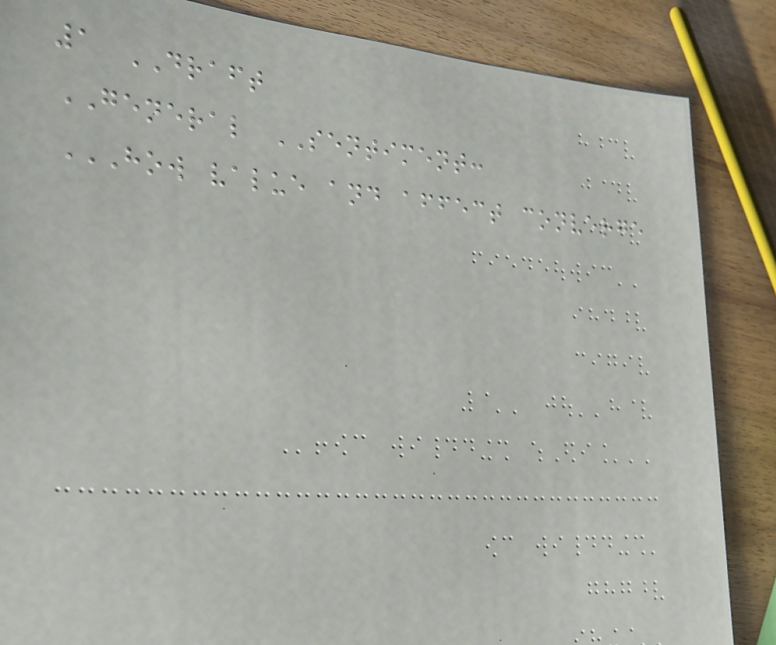1 DRAFT
GENERAL SENTIMENT:
HOW VALUE AND AFFECT CONVERGE
